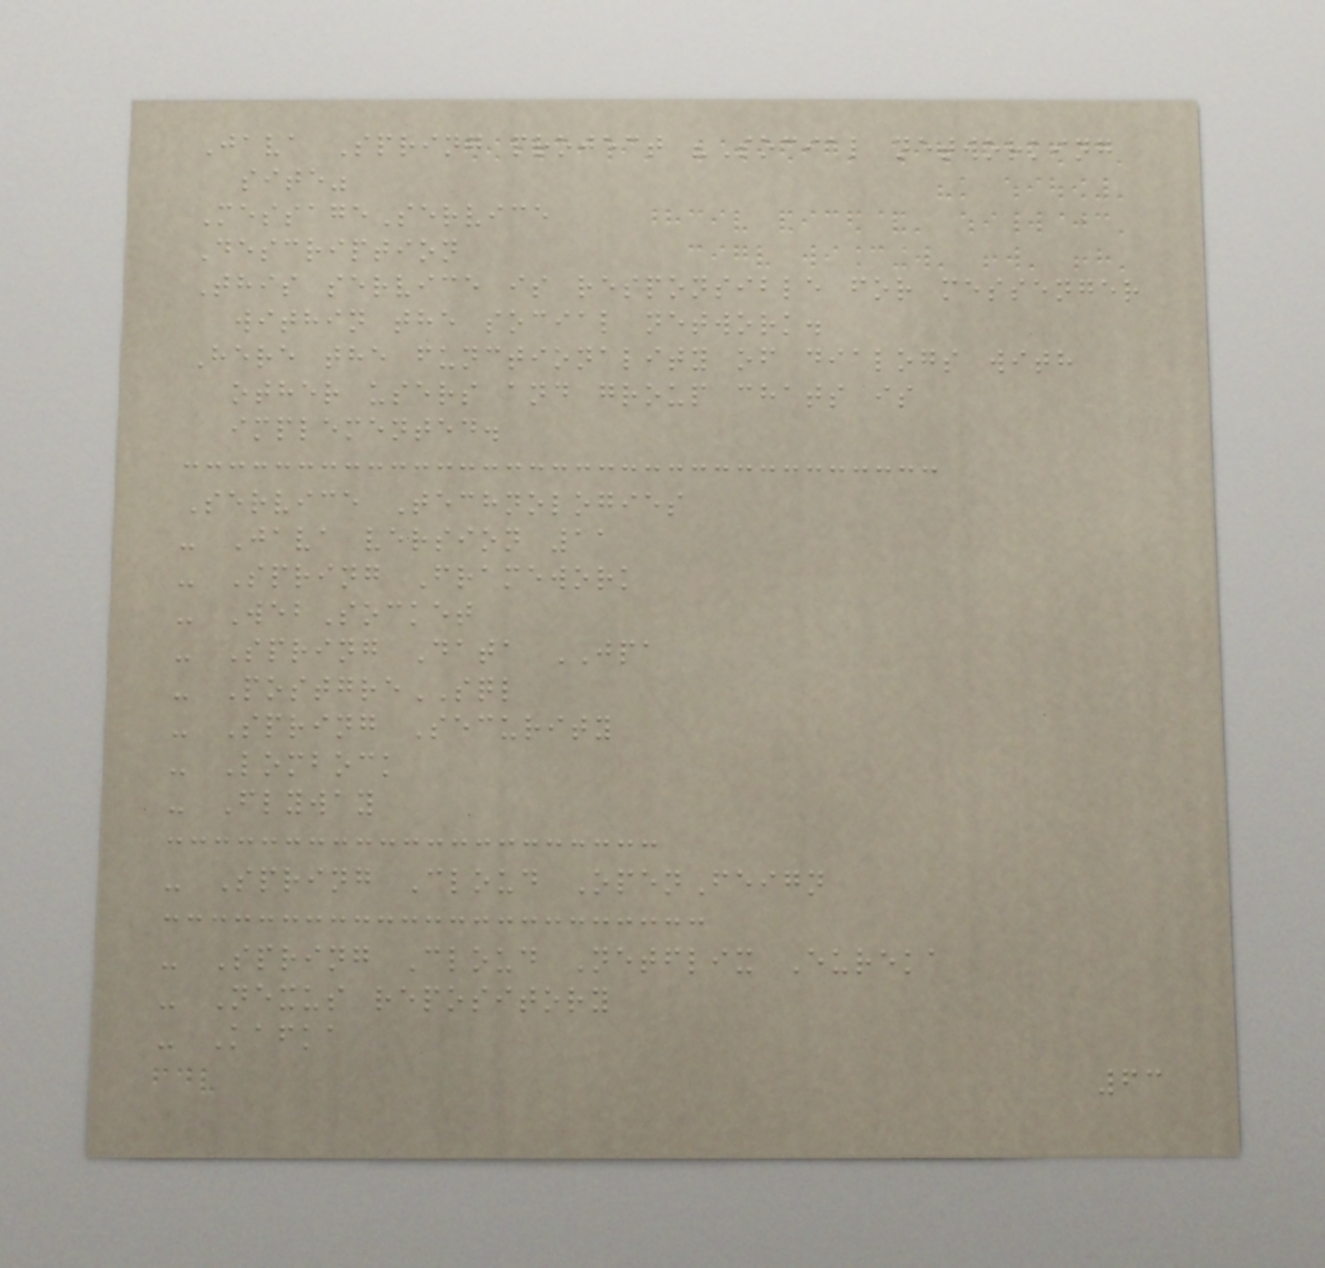Java Spring project "Social networking
site"
MessageService
Description
This service is responsible for messenger
within the social network.
Here the functionality of dialogs with
other users and group chats is
implemented.
Service Technologies
- Java version 11
- Spring Framework
- WebSocket
- Spring Data JPA
- PostgreSQL
- Spring Security
- Lombock
- Flyway
- Spring Cloud OpenFeign
- Spring Cloud Netflix Eureka
- Nexus repository
- Kafka
63
